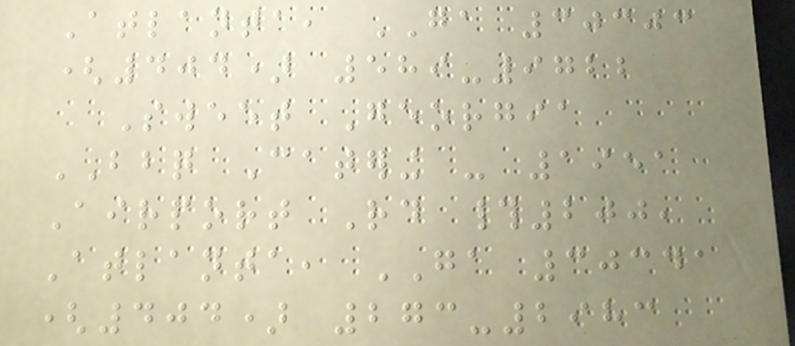Atlanta, GA 30303
(404) 589-9722
Sweet Georgia
BBQ Catering - 1951
Airport Rd #200,
Atlanta, GA 30341
(404) 273-2983
